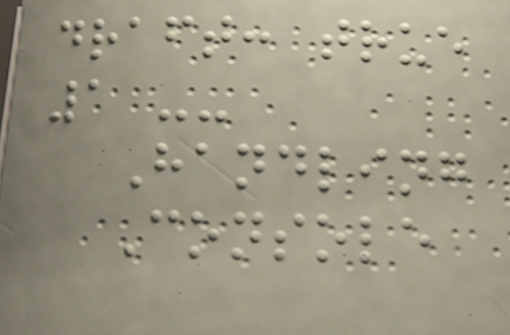draft: true
1 --
Handling
Console
